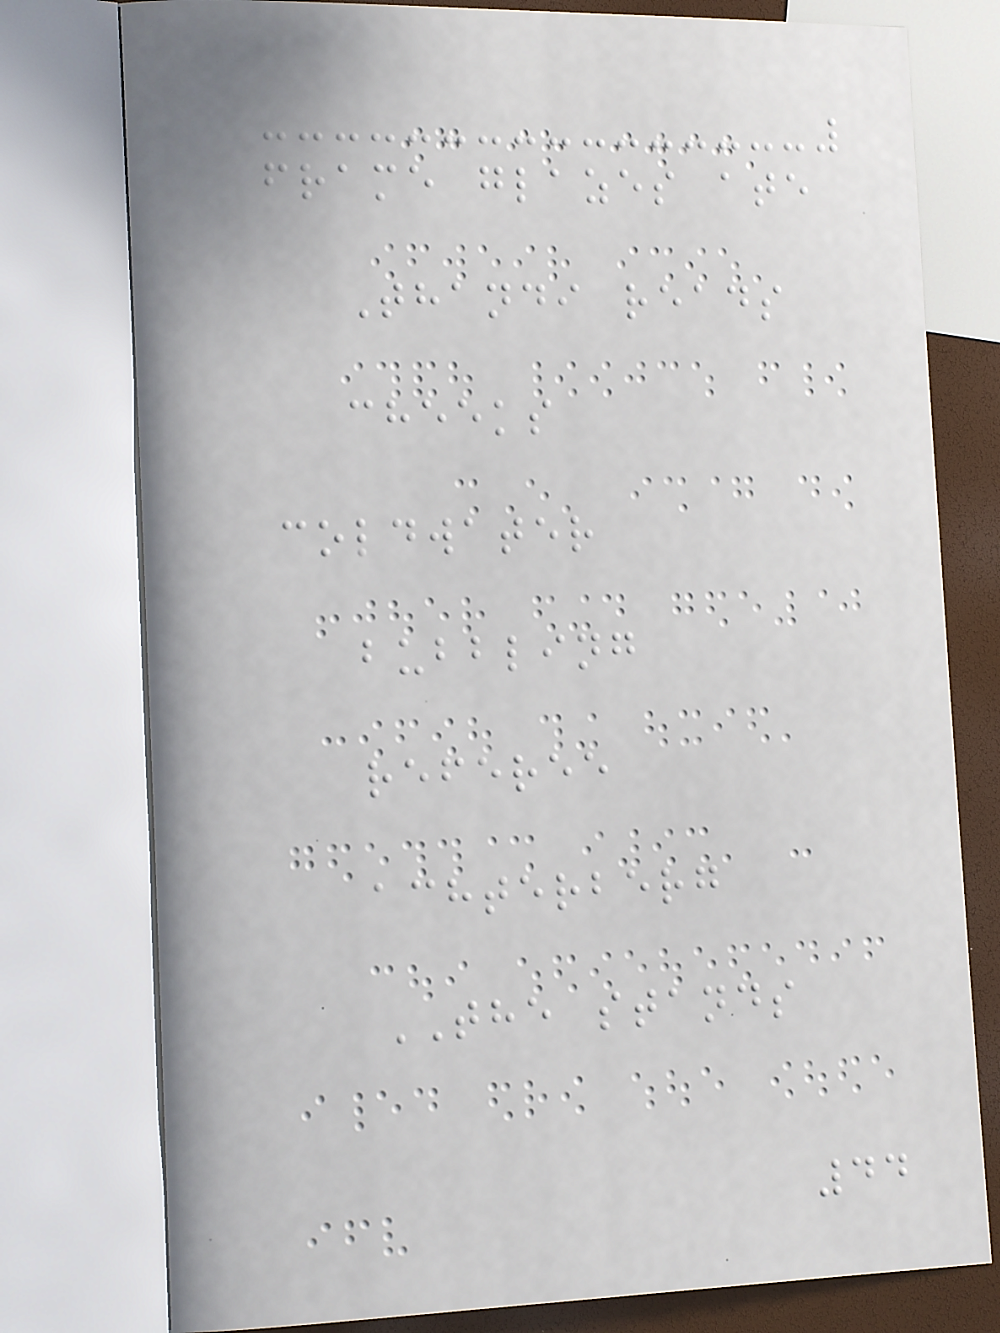frame glazes ate
Thandi reads
cheeks
coldwater
bubbling
referee
achterberg
THE stands
44
